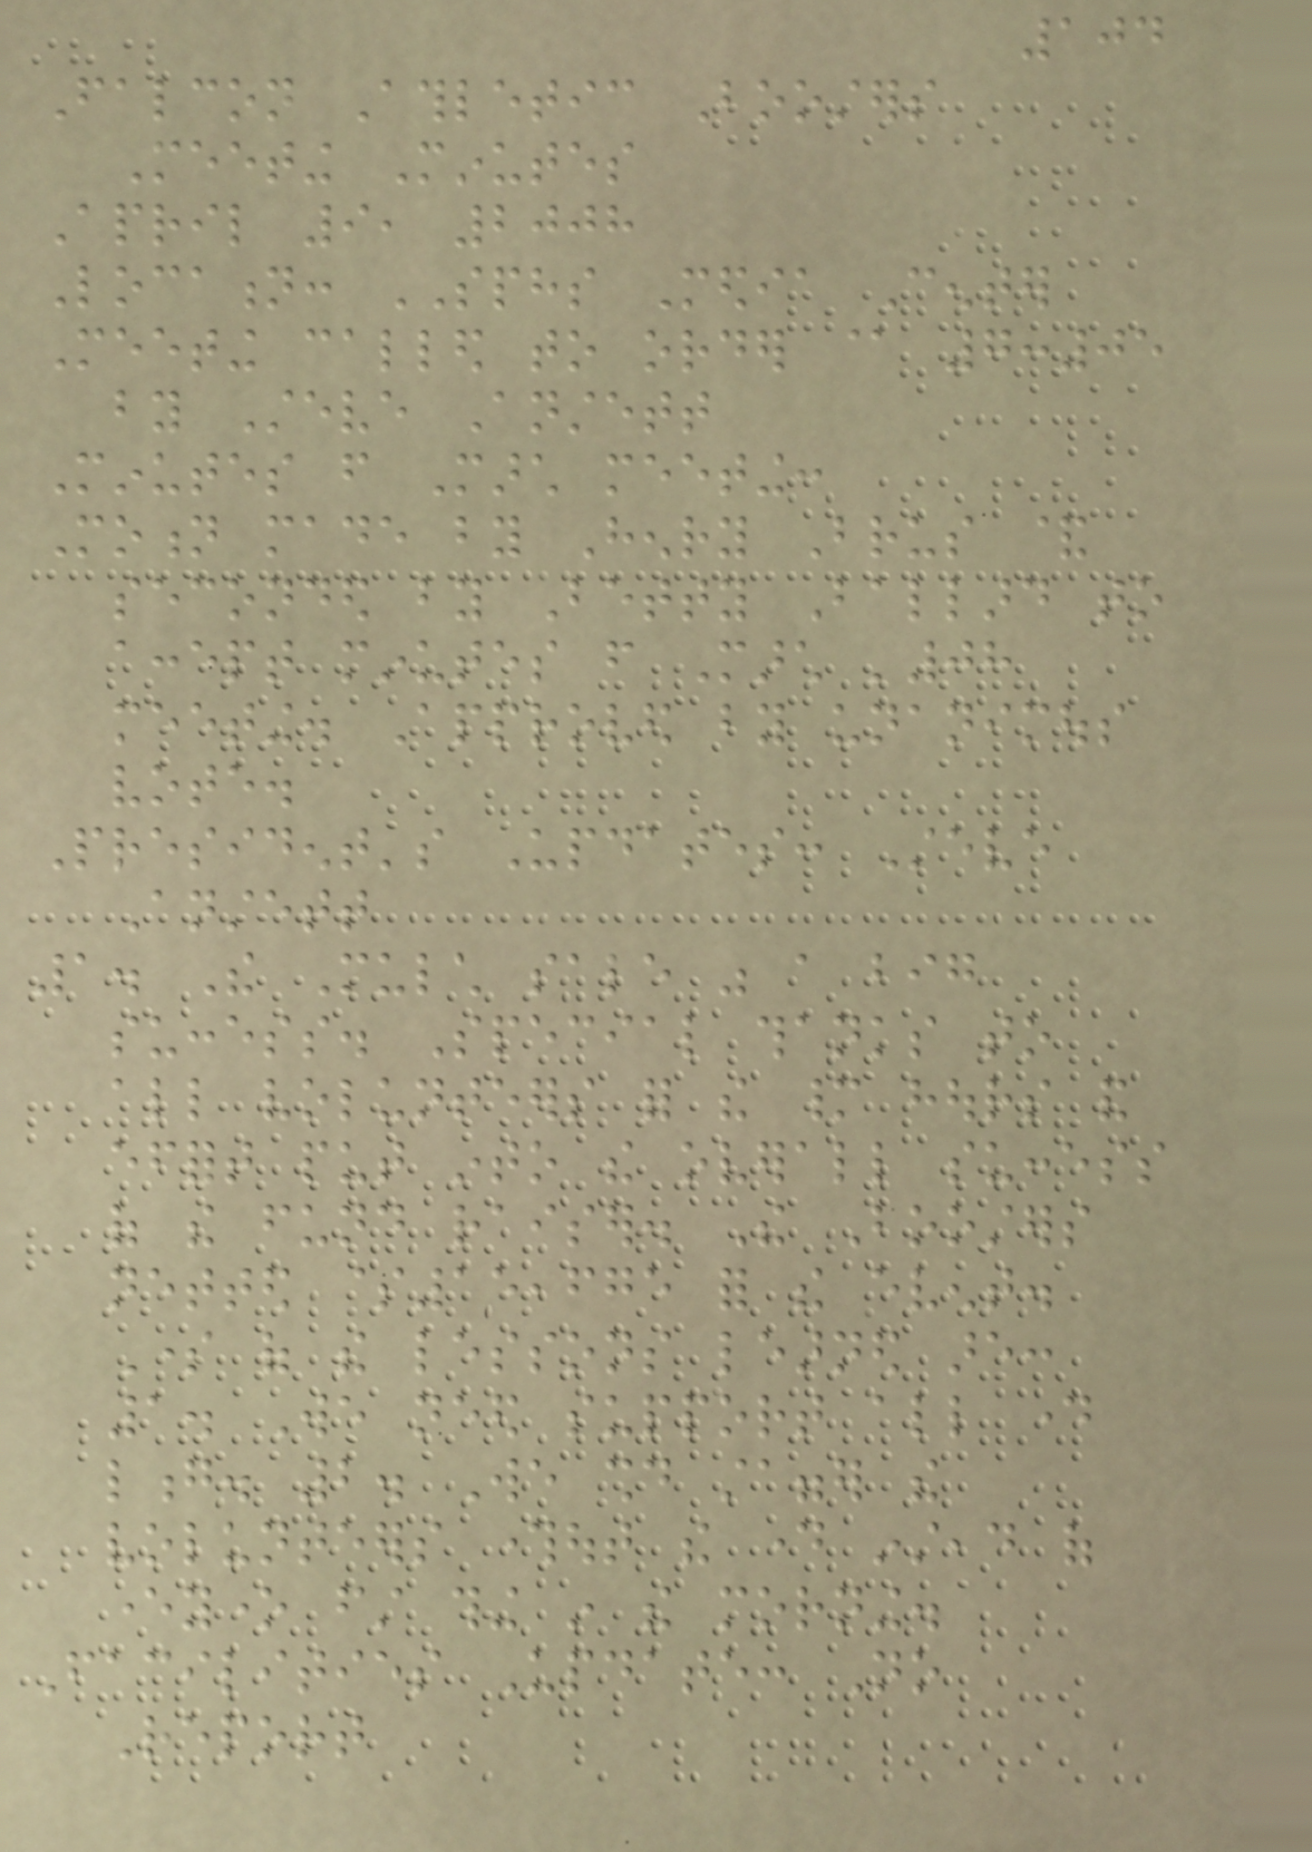104
Falcon Athletic Boosters
Meeting Minutes
April 9, 2008
Location: SPHS Media Center
Meeting called to order @ 7:05
by Steve Anstett
Minutes from March meeting:
Motion made by Henry Brus &
seconded by Betty Ballard to
accept minutes from March '08
meeting. Approved by unanimous
vote.
President's Updates: Steve
Anstett
1. The Mulch sale was a big
success. Special thanks to
all volunteers for the many hours and
effort put into the overall success
of the fund raiser. The Boosters
netted $15,675 for the event.
Some of the lessons learned are:
1. We need support all day
long. 2. We should stagger the
volunteers throughout the day instead of
everyone first thing in the morning.
Facilities Update: No
Report
